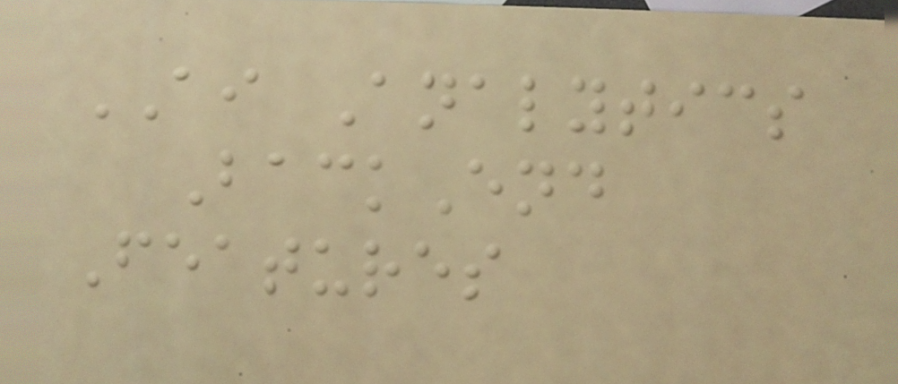AI Analytics
BackEnd
Features
